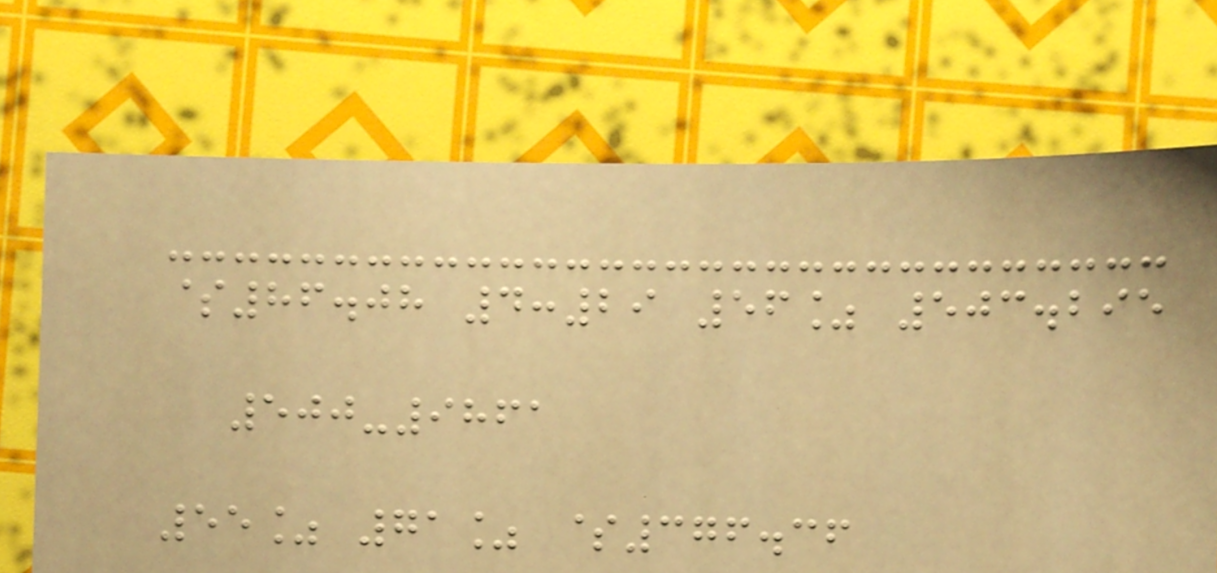$86.08 4:29 56% 503.295
500-9861
55% 71% $376.36
